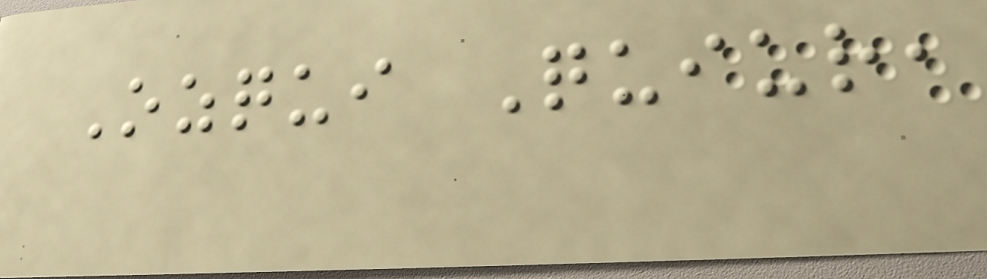Ozqui Quiur,
